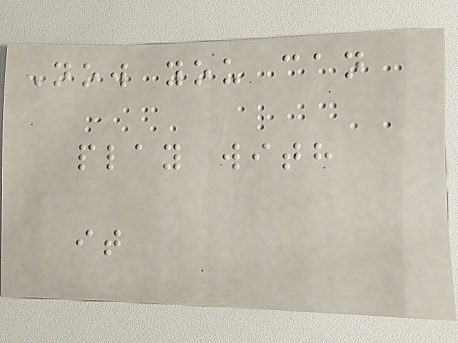Now you can
play with
it
